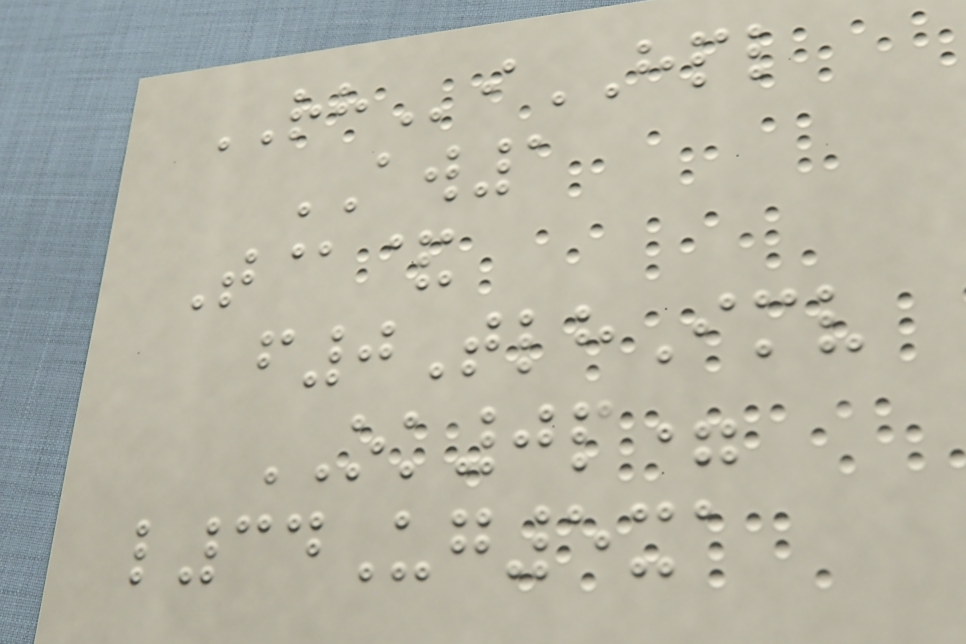RHiHPL
AW1
T@&
f0TlhImv
OK0p=
l34Ug5xa
